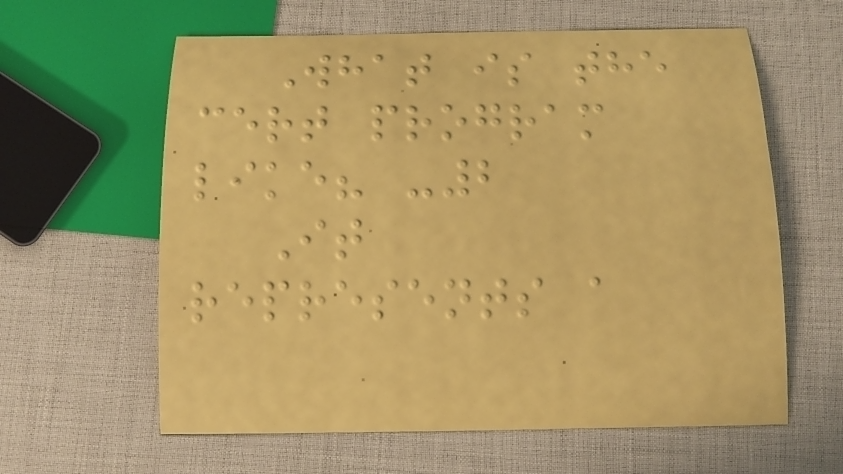What is the
cert program
like? -2
It
represents a
